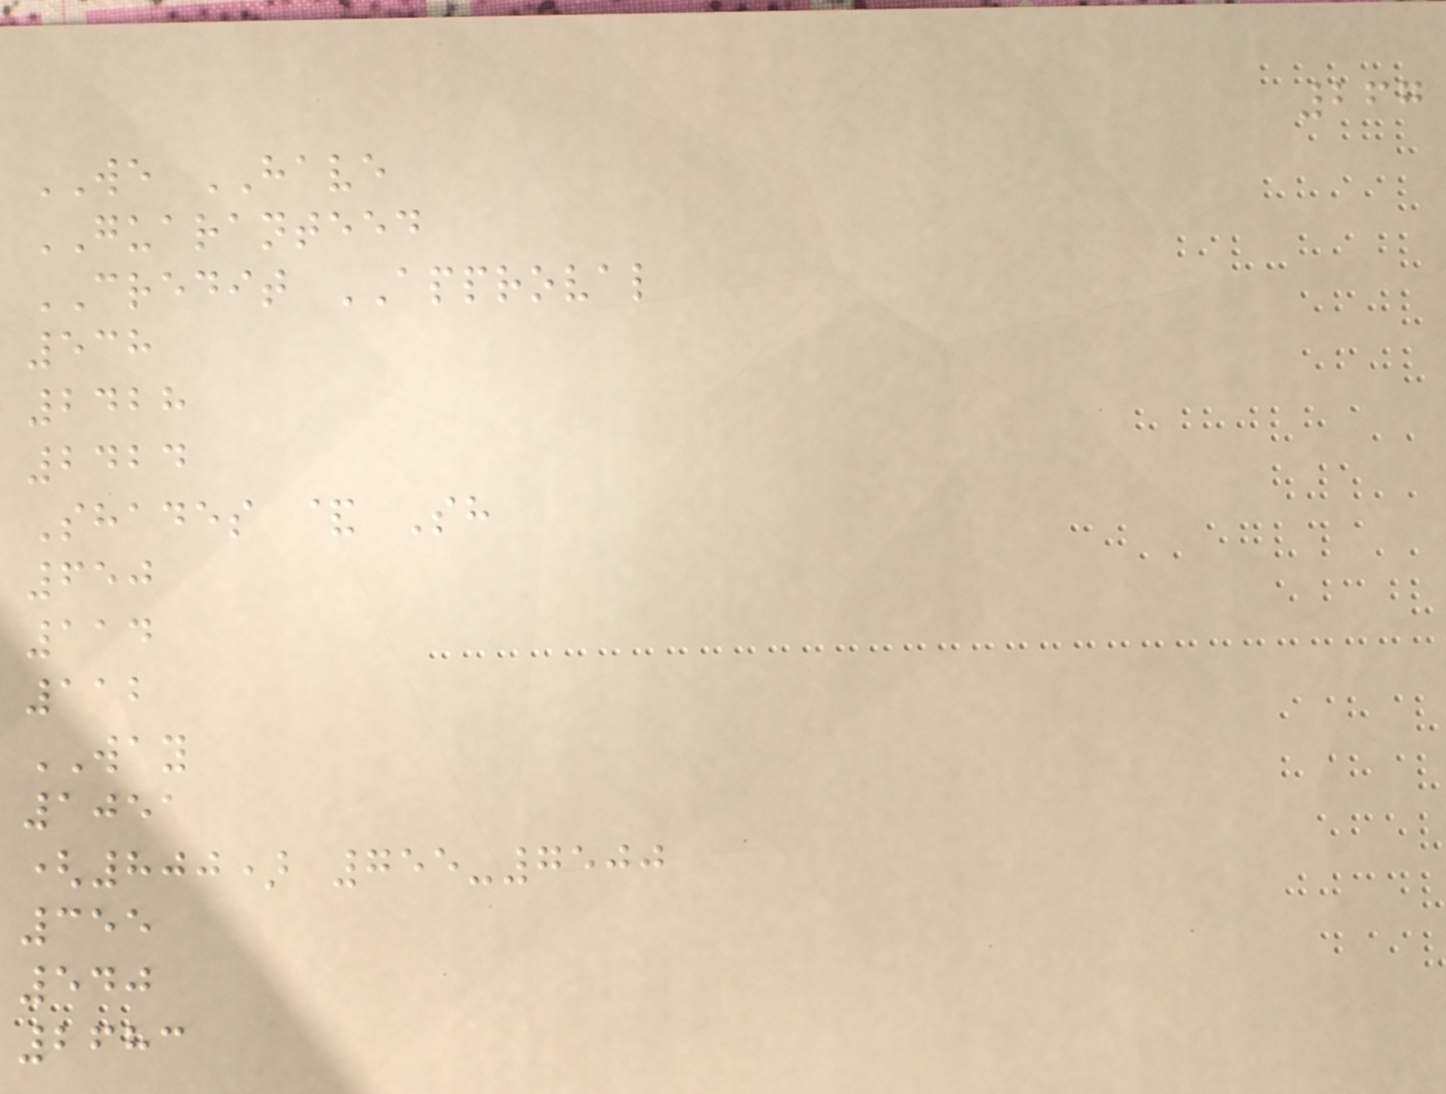267
WE HAVE
GUARANTEED
CREDIT APPROVAL
538
2428
2424
Shades & Sh
650
114
112
WAY
1051
(800) 755-7500
355
540
2683
